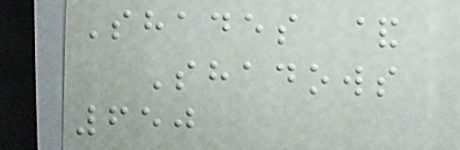Shades &
Shadows
650
